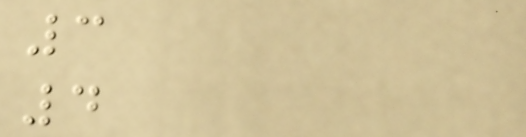3
4
